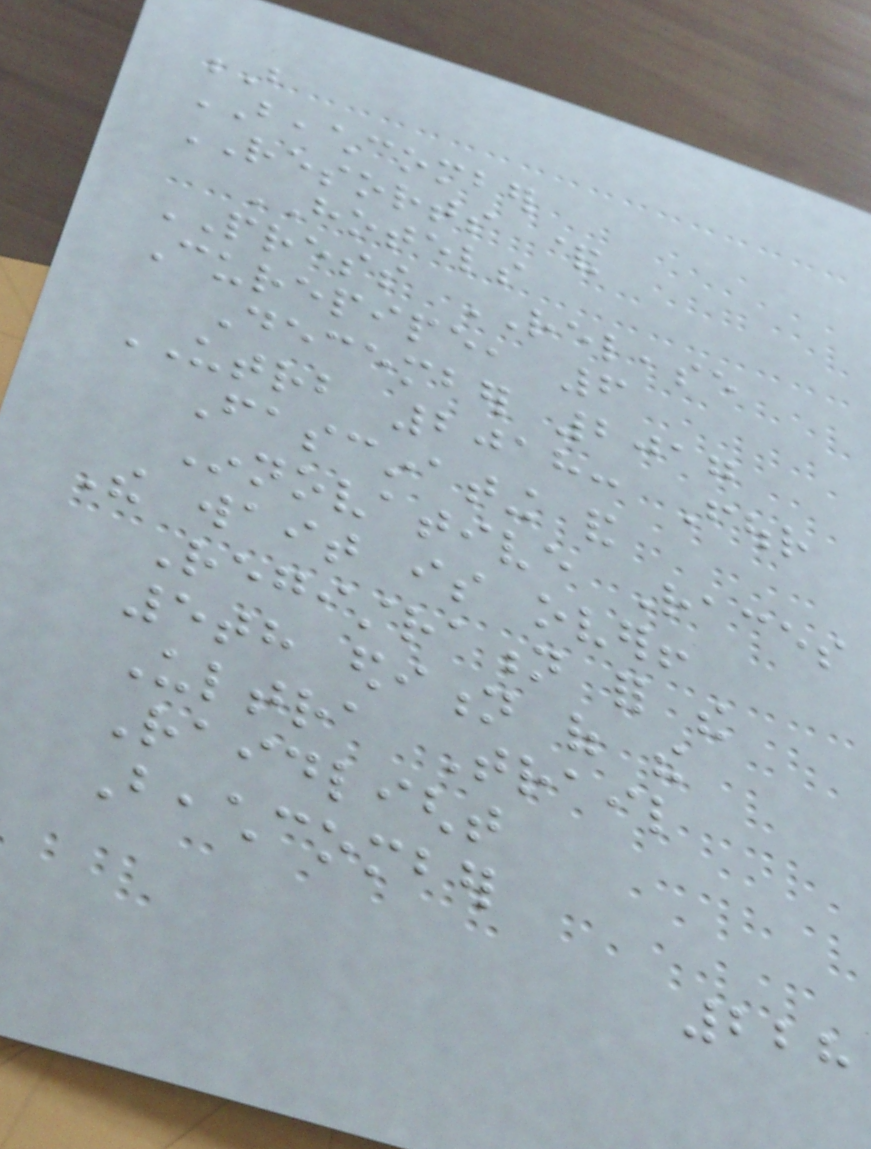B
BEACHCOMBER
RESORTS &
HOTELS
PRESS RELEASE
Curepipe, 6
December 2017
UTRB 2018: Four
Fascinating and
Innovative Races
The wait is over!
Registration for the
5th edition of the
Ultra Trail
Raidlight
Beachcomber
228
